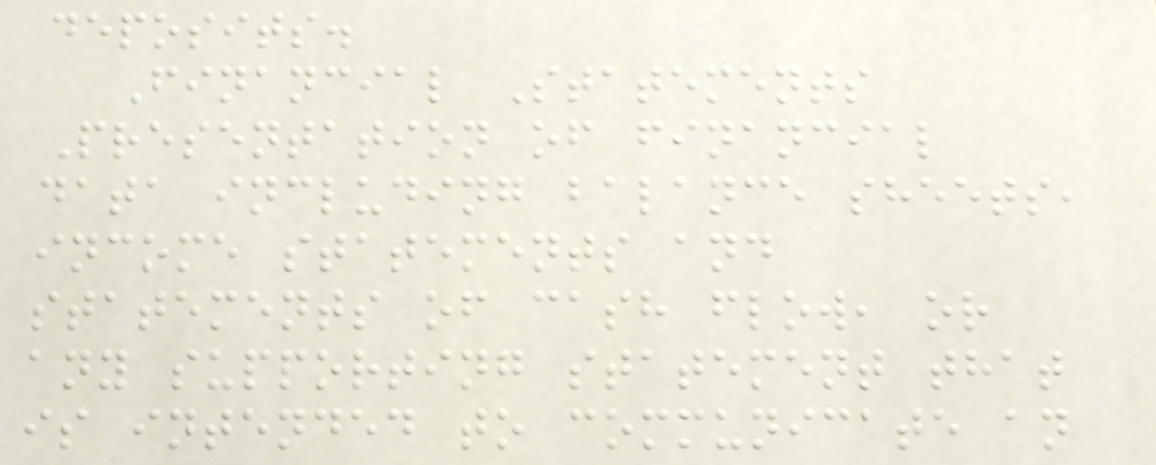deposits.
Financial Statements
Presentation of financial
data including balance sheets,
income statements and
statements of cash flow, or
any supporting statement that
is intended to communicate an
